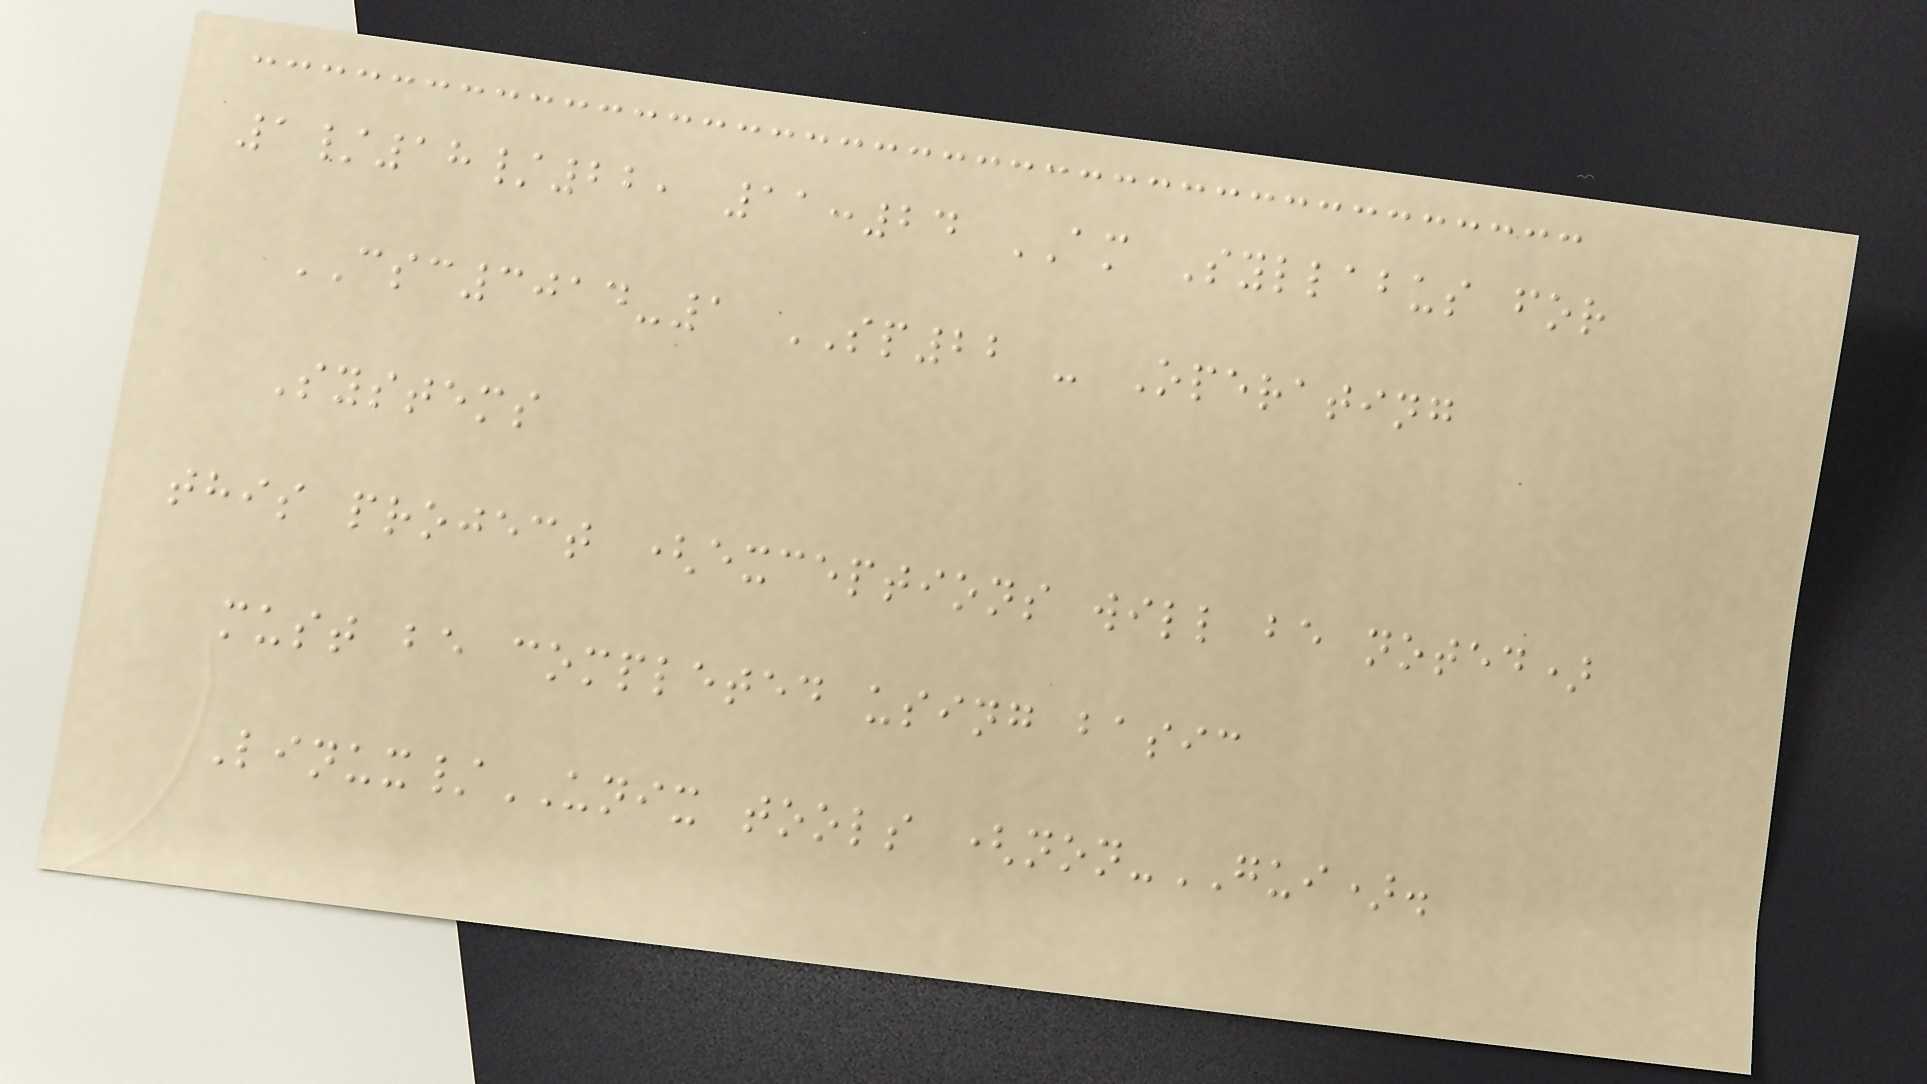1/18/22, 11:24 AM Syllabus for
CSC3014-1 SP22 - Operating
Systems
this project (exceptions will be noted)
must be completed using basic
Linux/UNIX tools (non-GUI).
